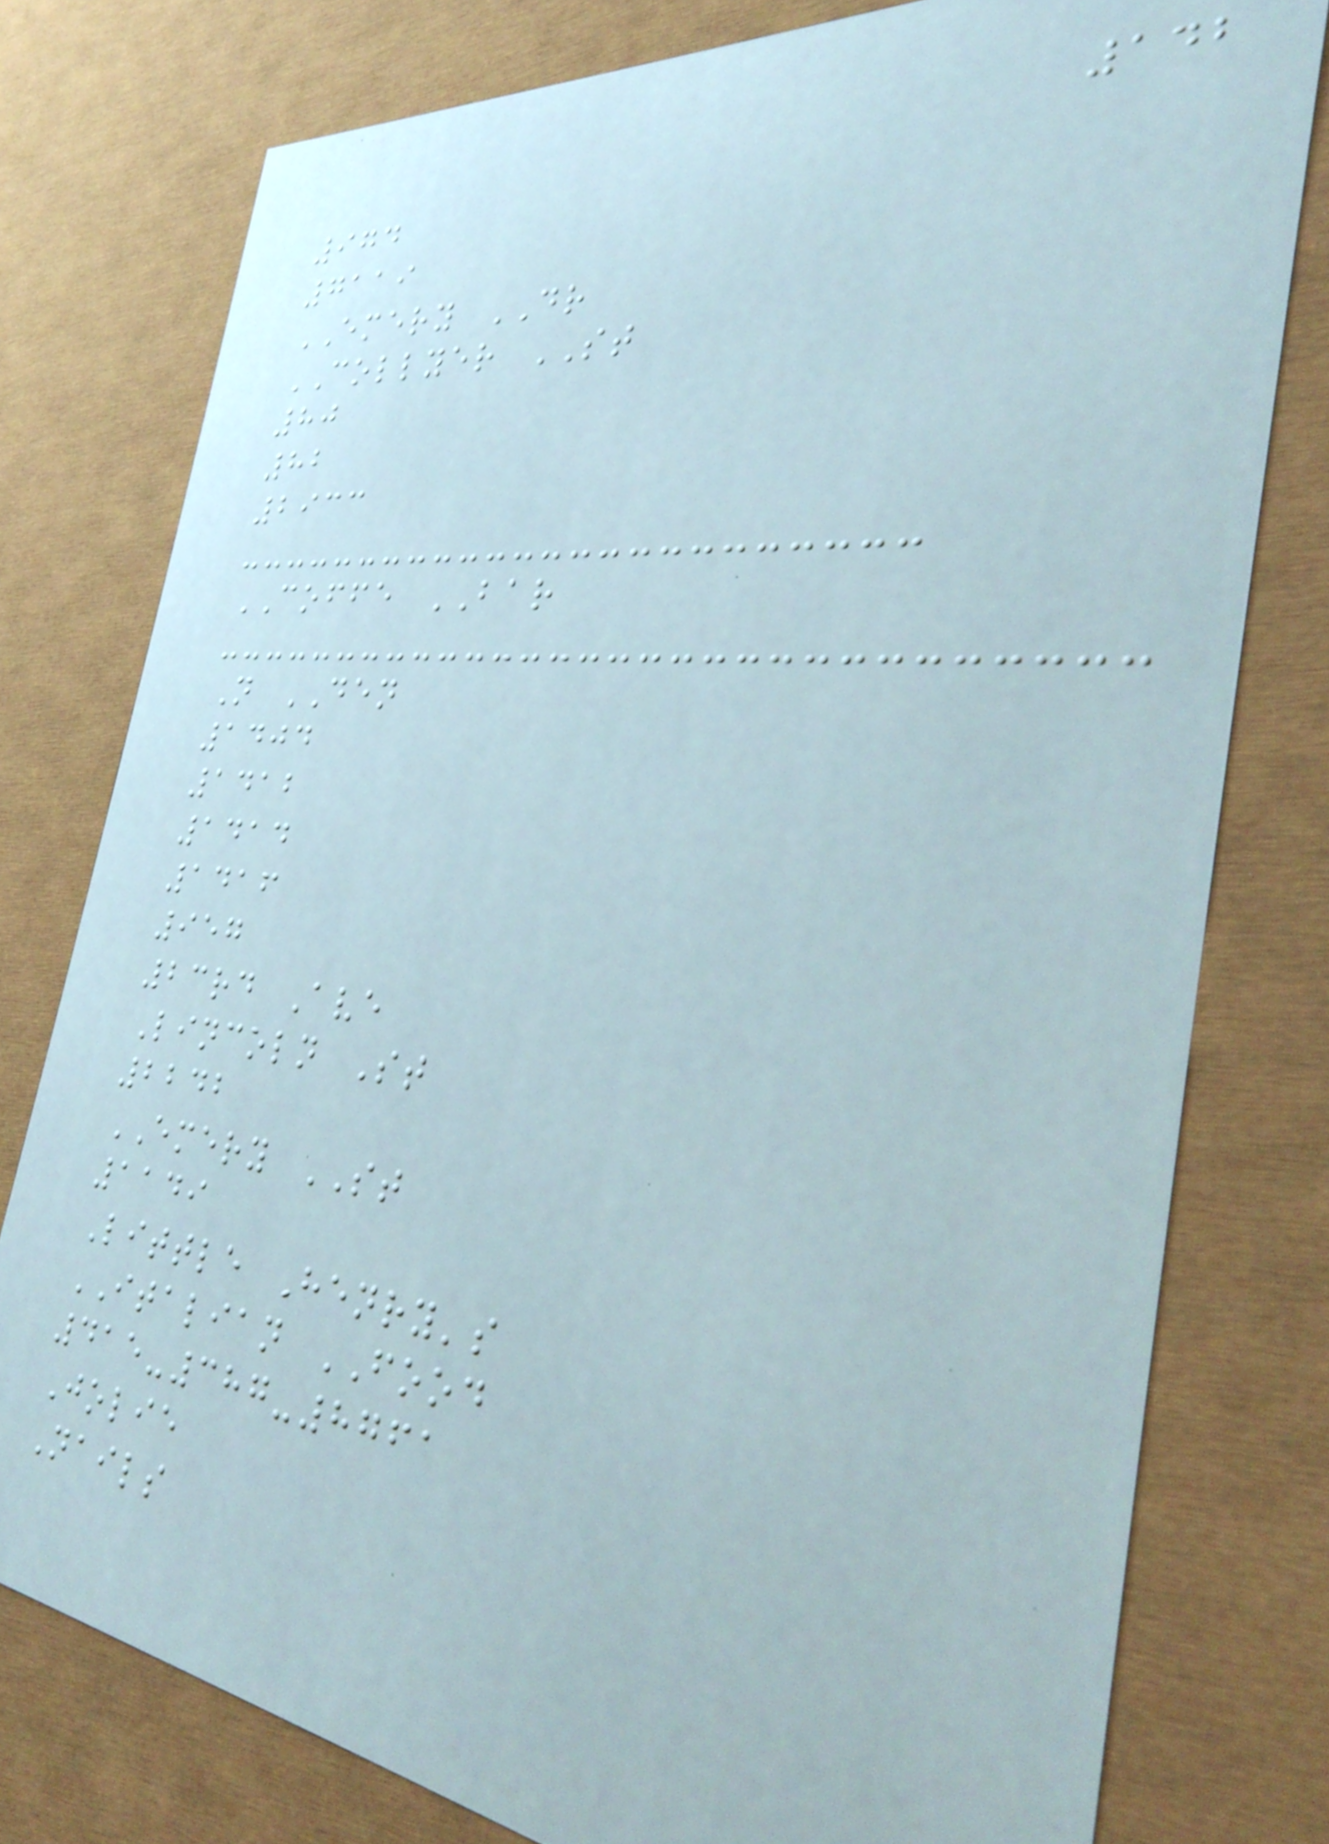142
974
7119
EMERY DR
COLLYER ST
80
82
2933
COFFE BAR
N DEN
1404
1412
1414
1416
957
23rd Ave
Lincoln St
2242
EMERY ST
1149
Little Henry's
ITALIAN FOOD
415-387-8761
Jolie
Nails
